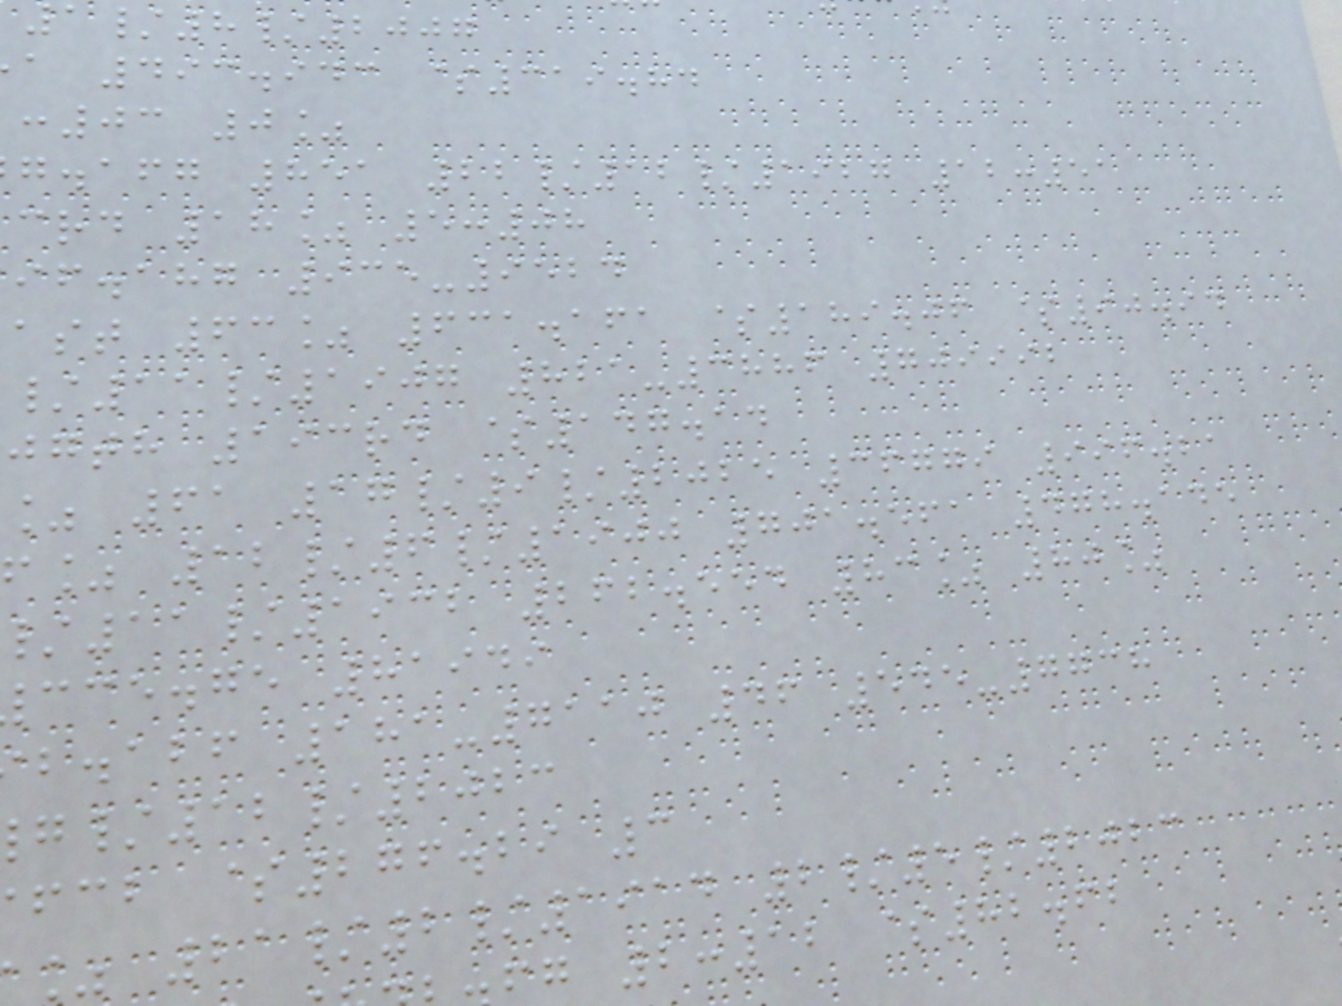1/8/2007
a 493.943 $319.84
:03 0%
g.afg 851 22/12/1927 12:51
crd 18% 5:08
if.ahg 935-9524
ast 63% 631.161 $189.06 $90.94
/11/1907 821-3886 709992
jgth 193rd $147.14
% 61 17/9/2025 36779 996.21
% 12/6/1900 701.561 478.145
11/1932 262.554 83% 80%
cce.ge 81949
b.abf 181-7110 46 545-7738
/12/2023
fcb $276.29 3
% 21/2/1914 2/5/2023
g 2:12 $82.62
